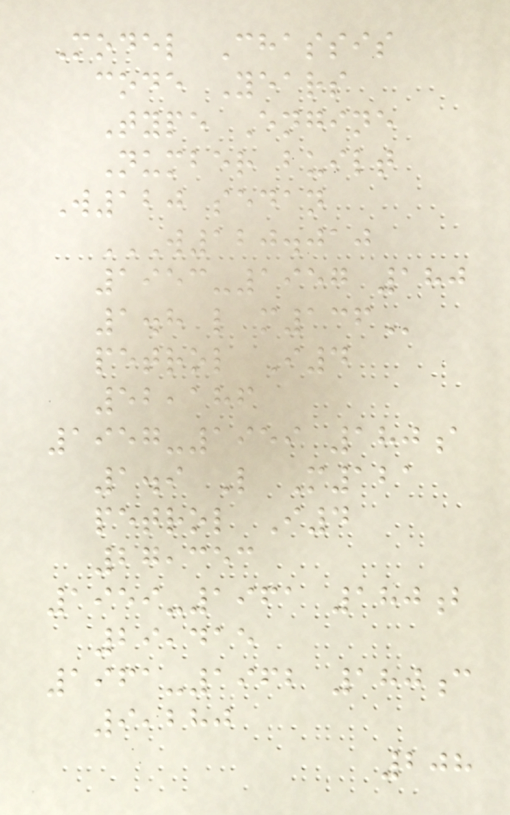Model Chassis
code Years
Type Engine
Number built
W120 sedan
W120.010
1953-1957 180
1.8 L M136
petrol I4
52,186
1957-1959 180a
1.9 L M121
petrol I4
27,353
1959-1961 180b
29,415
1961-1962 180c
9,280
208
